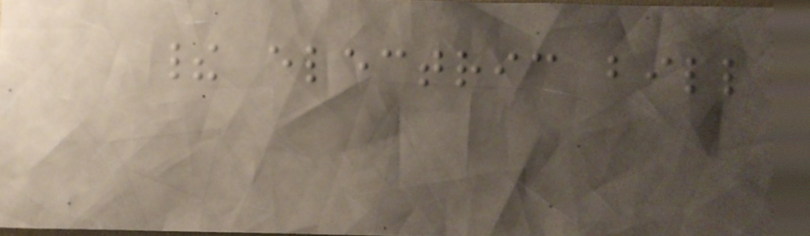their electric bill
